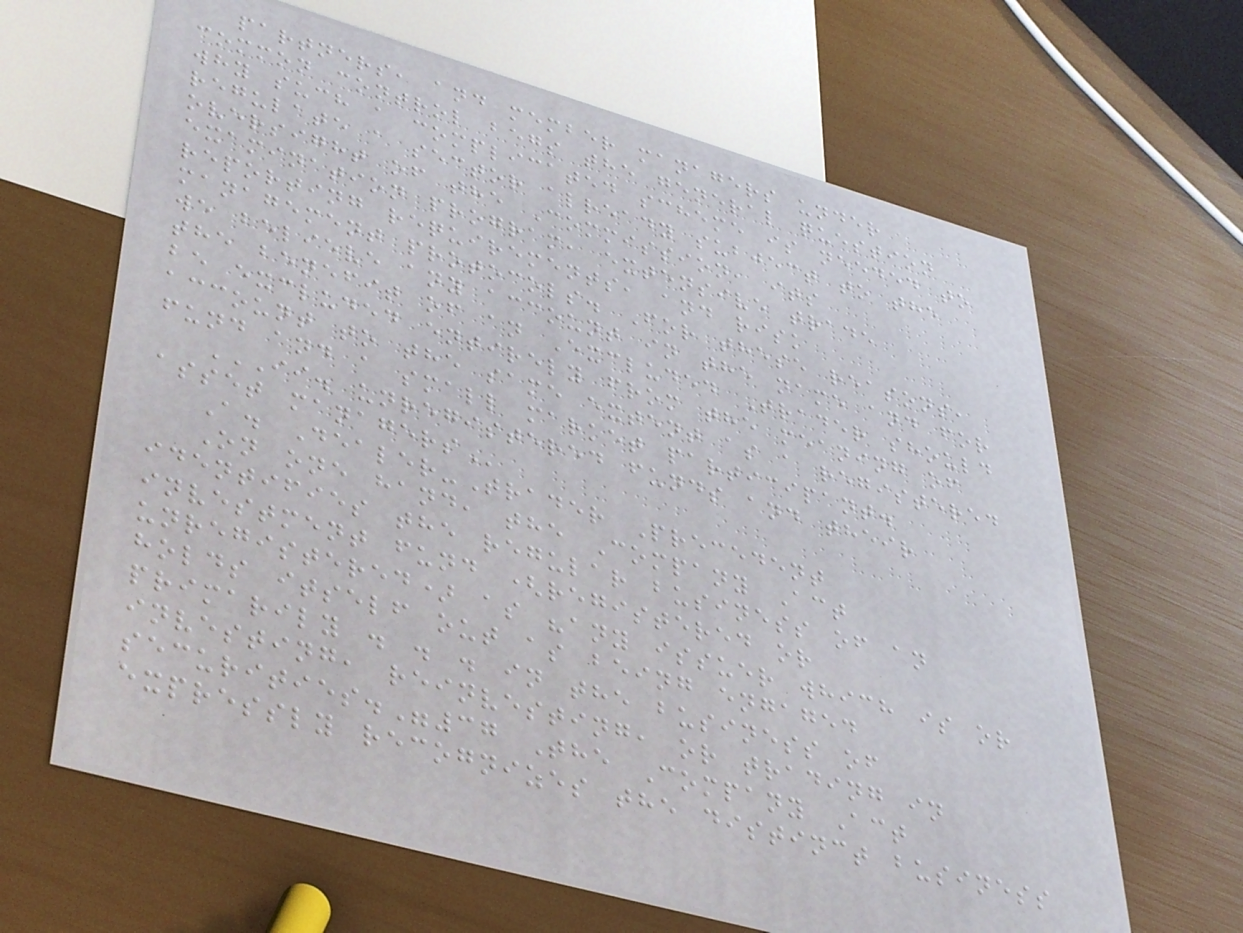partners, and member managers under
common control begs the general question
why such a complicated scheme is needed to
regulate a sector already subject to the
oversight of the Commission, its
examination program, extensive trade
reporting requirements, and risk
management protocols. For these reasons,
we believe any account in the name and for
the benefit of an Excluded Trader should
be excluded entirely from the meaning of
account to the same extent as a registered
fund and a small market participant.
II. UNREGISTERED FUNDS AND THEIR
ASSET MANAGERS
A. Dealer-Trader Precedent
On one hand, the Company Act
identifies the regular business of an
investment fund (registered or
unregistered) as "any issuer which is or
holds itself out as being engaged
primarily . . . in the business of
investing, reinvesting, or trading in
securities."37 The Company Act
expressly recognizes the distinct business
